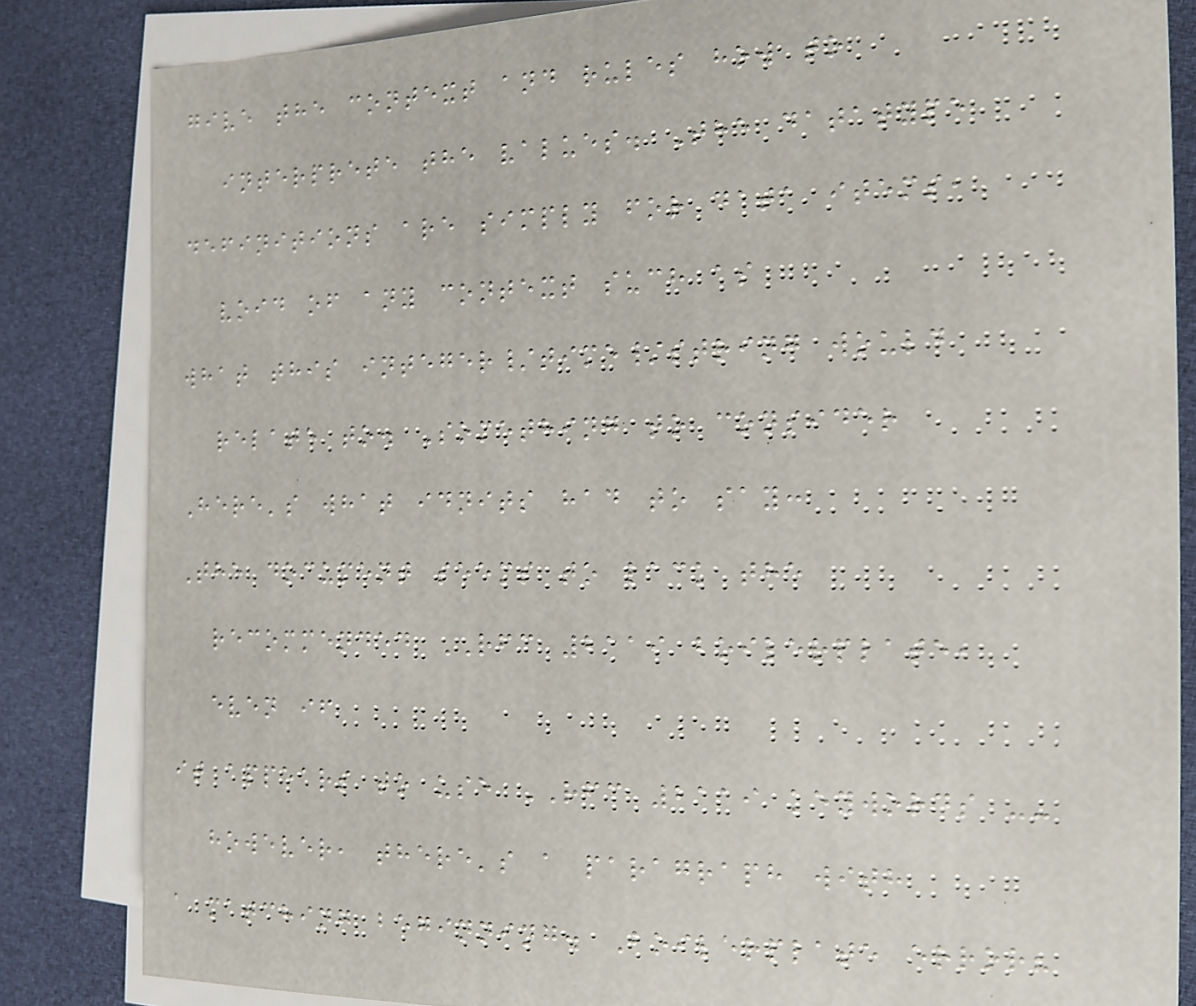give the context and rules how to
interprete the values. The datatype
definitions are simply for data items,
void of any context such as
what this integer/time/string would
relate to. Something to consider
Here's what idnits had to say:
The document seems to lack the
recommended RFC 2119 boilerplate,
even if
it appears to use RFC 2119 keywords --
however, there's a paragraph with
a matching beginning. Boilerplate error?
